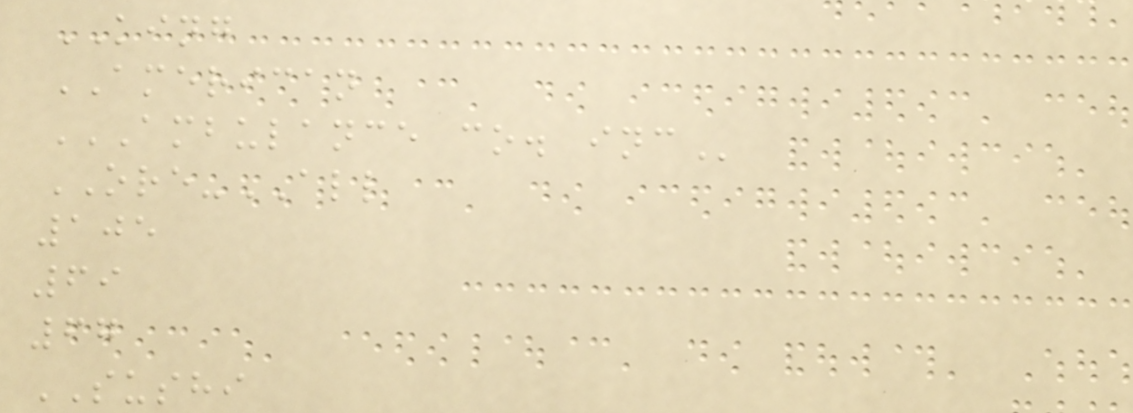KING
AMERICAN
AMBULANCE CO. INC
ORE-ALL
105
69
67
SUSHI
